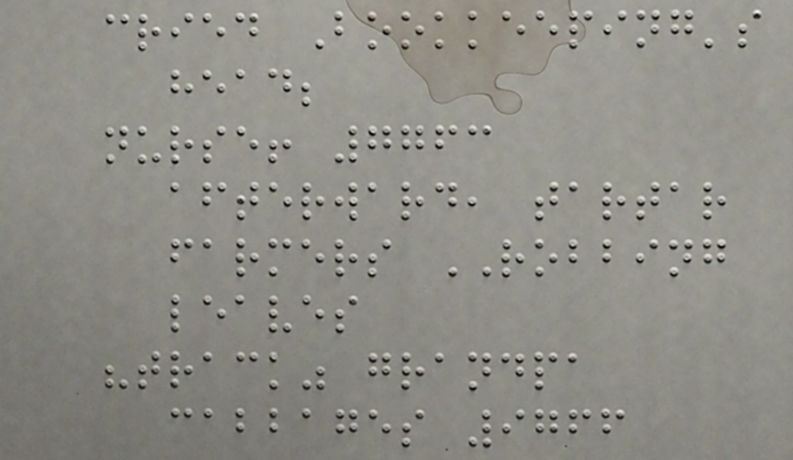cried Bookkeeping's
head;
nurse! 7763
afterward, tartar
farmers ROBBING
leaves
"track" grandpa
cabbages 9766
